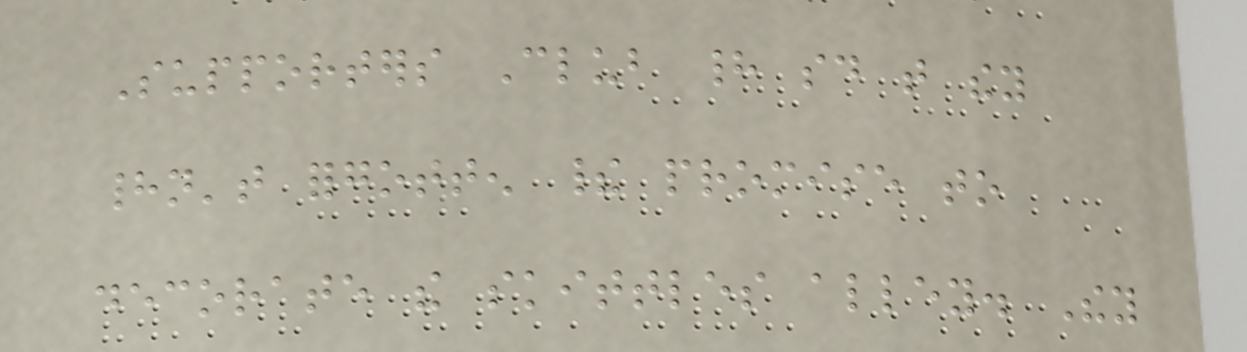Supporters Club had said that they
hadn't forgotten their promise to
decorate the skittles alley. They
